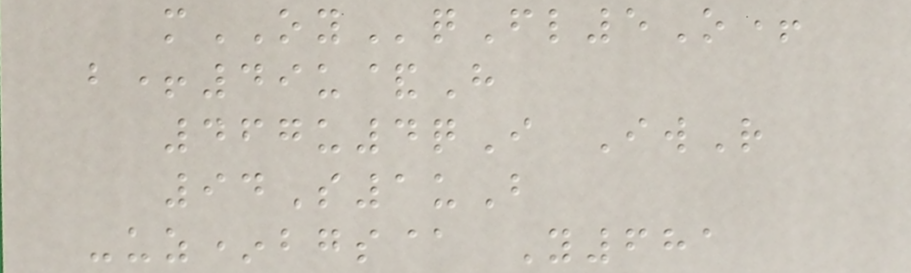mOYqFl5O+
b+49u&H
467u4qI IwR
94S1uB
-uz*bgs@ Y681
